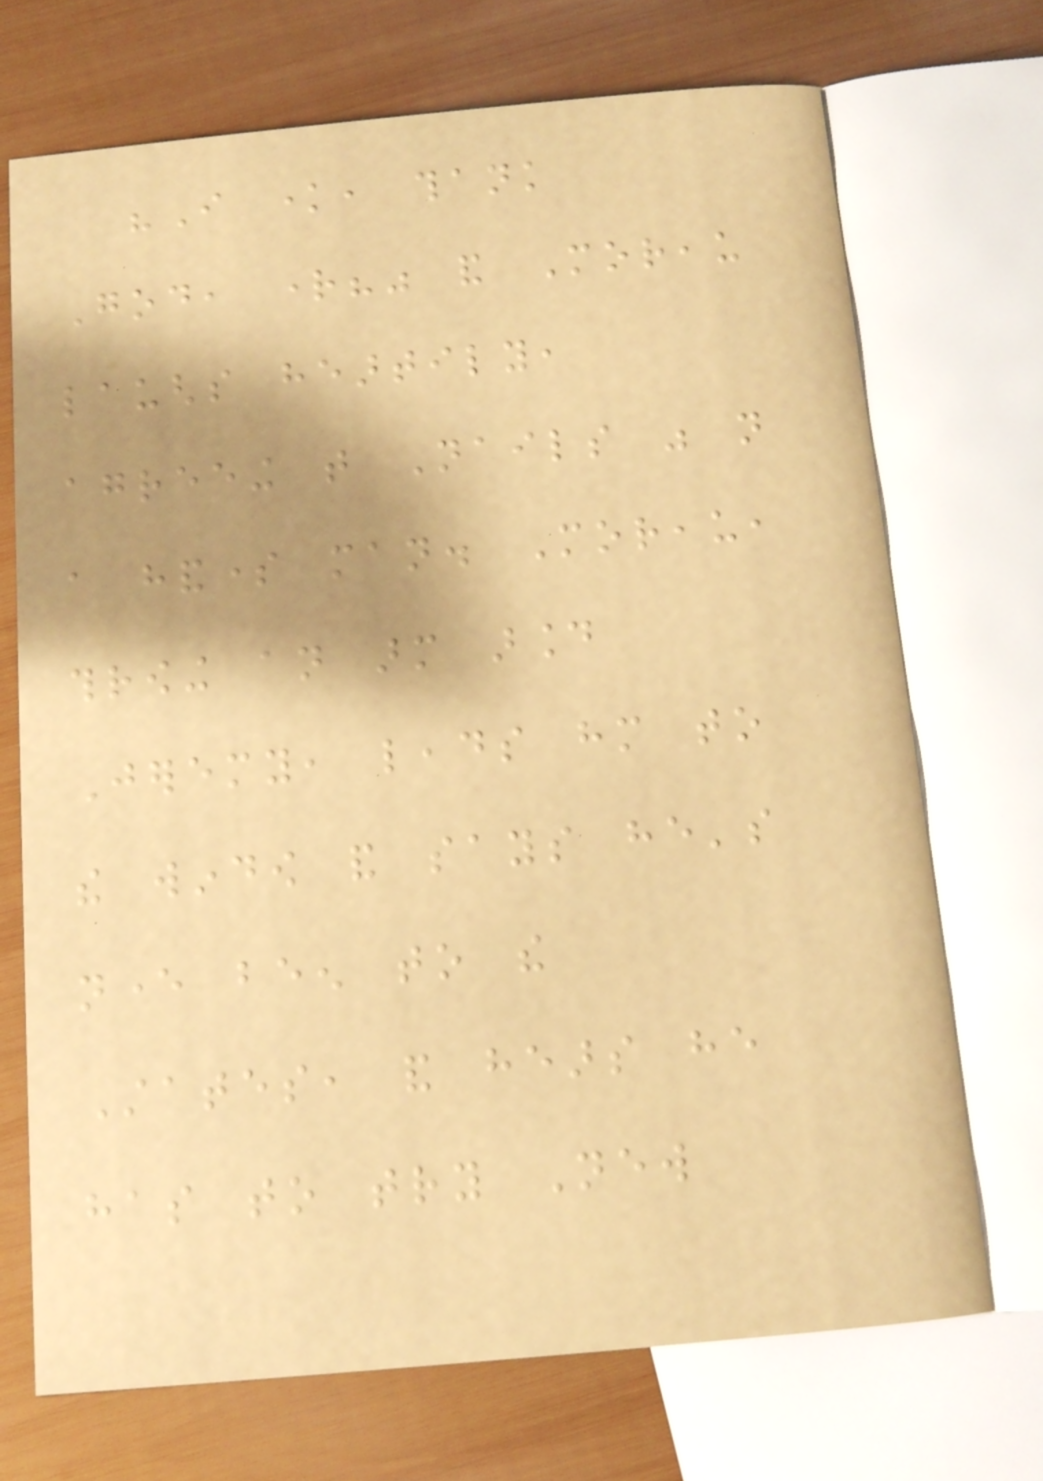"I know, thank
God, right?" and Moreau
laughs heartily,
agreeing that Nails was not
a handsome man. Moreau,
throwing an arm around
Jeremy, leads him to
the window and says he's
never been to the
States, and hears he
has to try New
